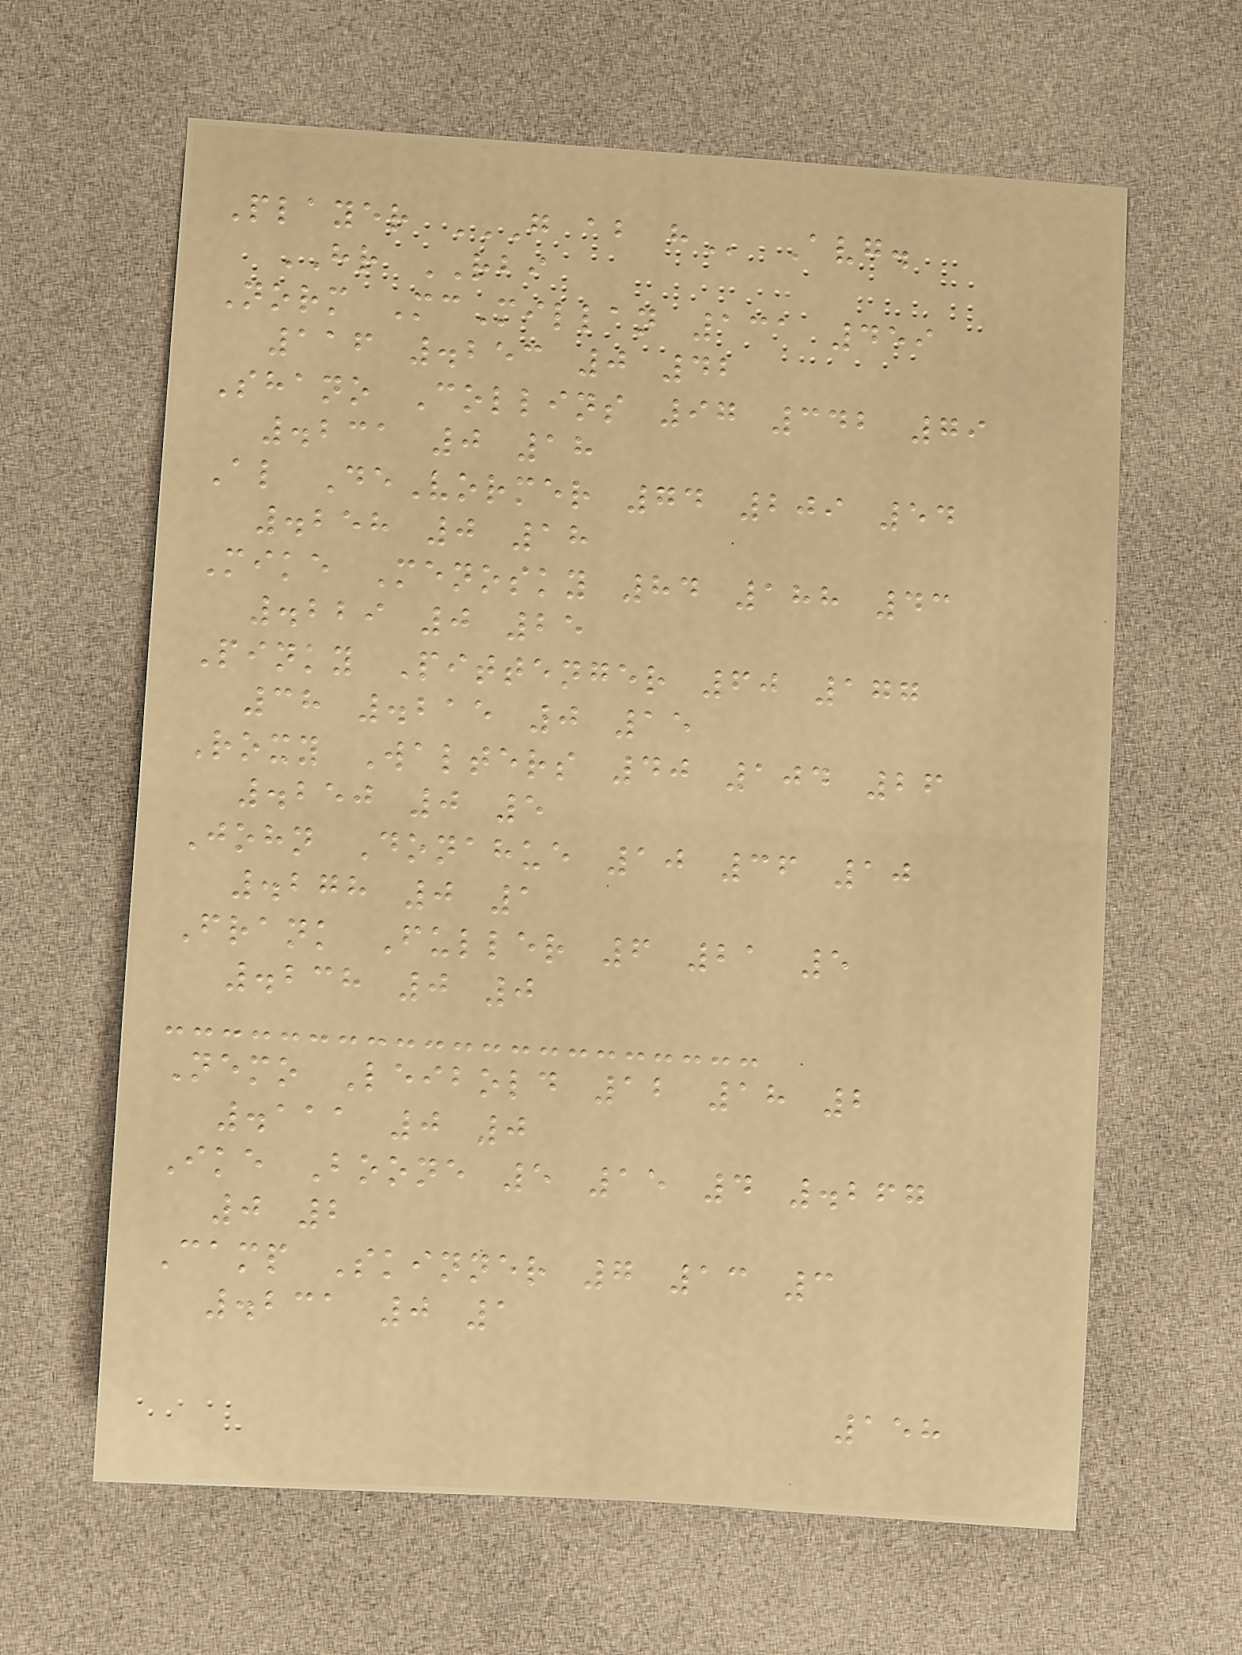Player G AB H Avg.
HR RBI
Norm McMillan 131 459
116 .253 0 42
Shano Collins 97 342 79
.231 0 18
Al DeVormer 74 209 54
.258 0 18
Mike Menosky 84 188 43
.229 0 25
Pinky Pittenger 60 177
38 .215 0 15
Roxy Walters 40 104 26
.250 0 5
John Donahue 10 36 10
.278 0 1
Frank Fuller 6 21 5
.238 0 0
Nemo Leibold 12 18 2
.111 0 0
Ike Boone 5 15 4 .267
0 2
Camp Skinner 7 13 3
.231 0 1
158
